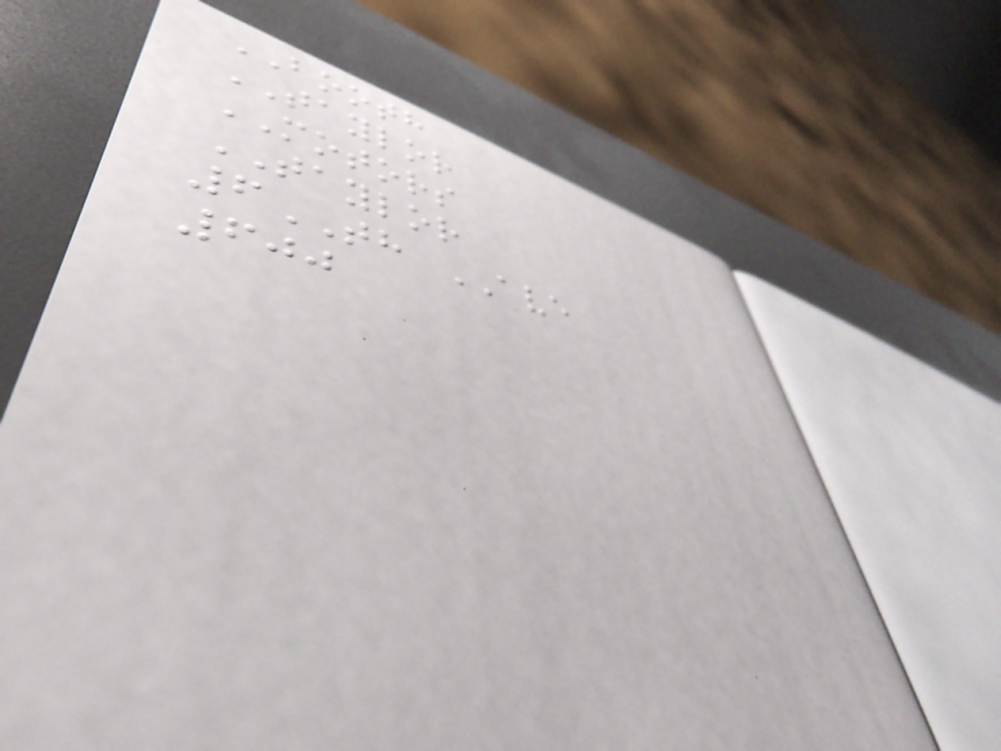BOOTH
TAYLOR
MOTORS
TAYLOR
6TH AVE
600
